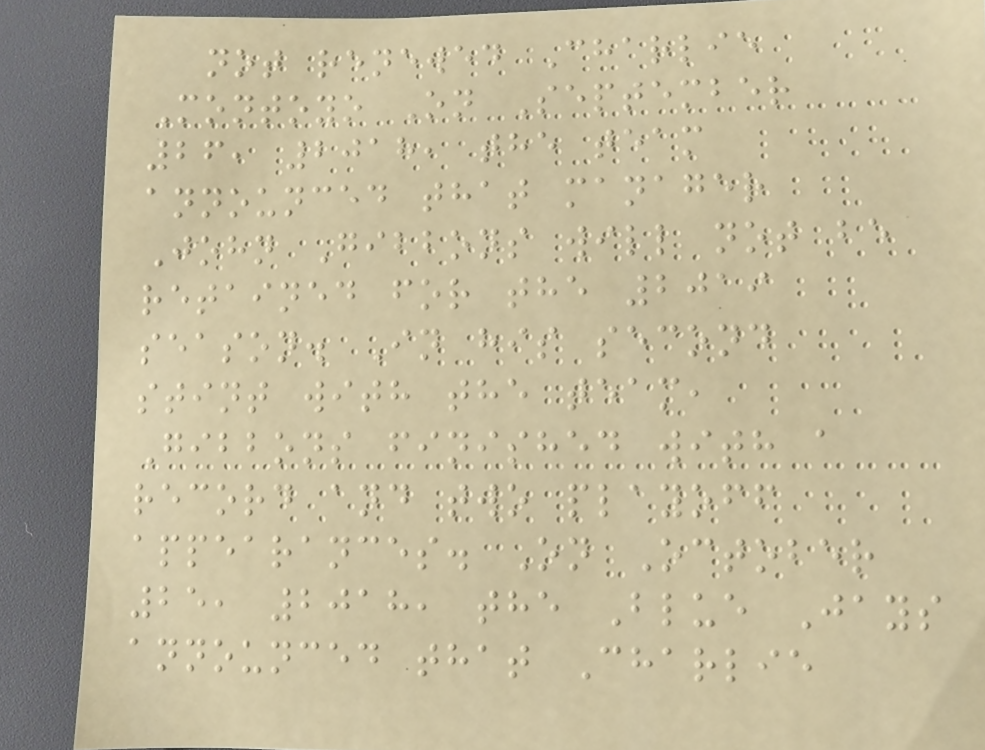not renewed Charlie
Montoyo On September
26, 2018, the team
announced that manager
John Gibbons will not be
retained for the 2019
season. In his second
stint with the team,
Gibbons finished with a
record and two playoff
appearances. On October
25, 2018, the Blue Jays
announced that Charlie
